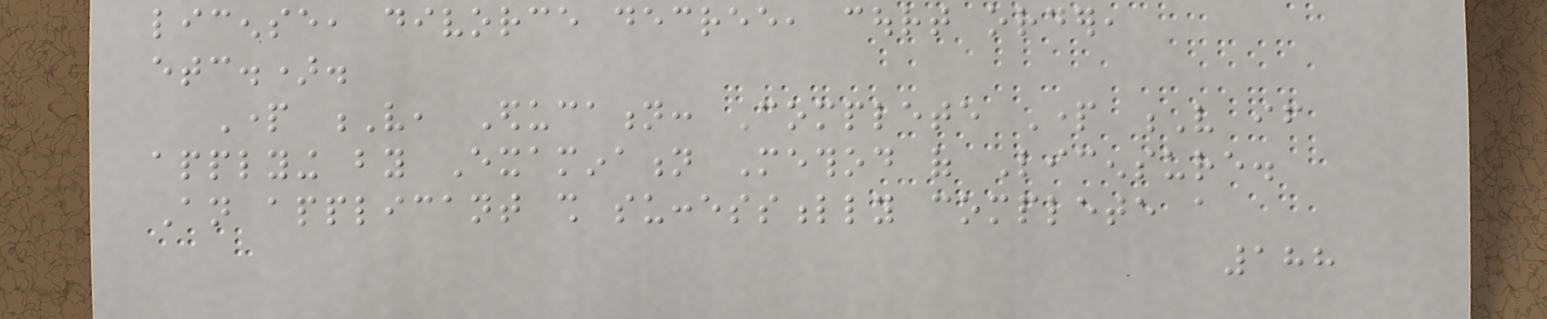license, divorce decree, court order,
etc.).
Part V, Education: Complete Part V if
applying by Examination Method of Licensure.
An applicant shall successfully complete a
188
